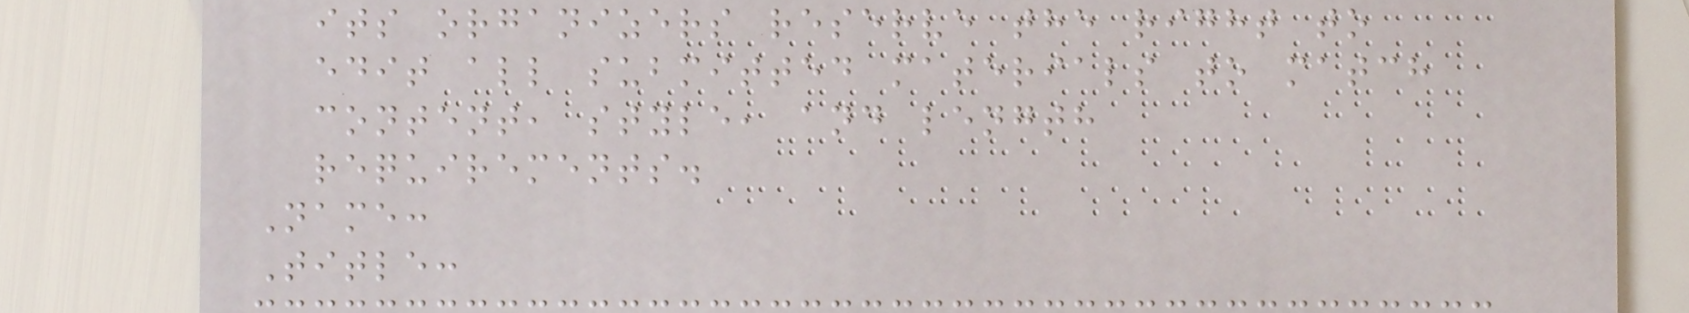its organizers reserve the right to
edit all submitted materials to match
content, style, and length
requirements.
Name:
Title:
